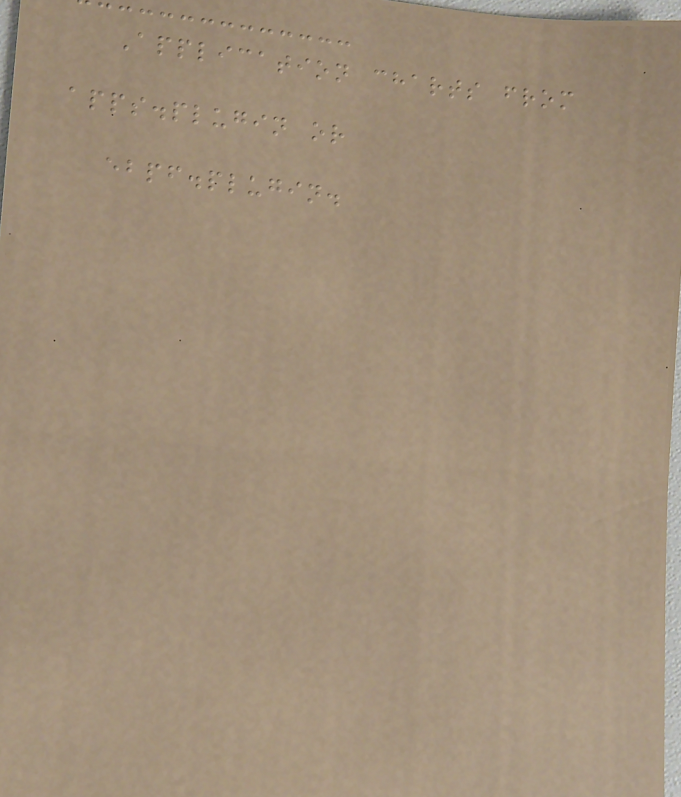Application charts from
apps.plugin or
ebpf.plugin.
